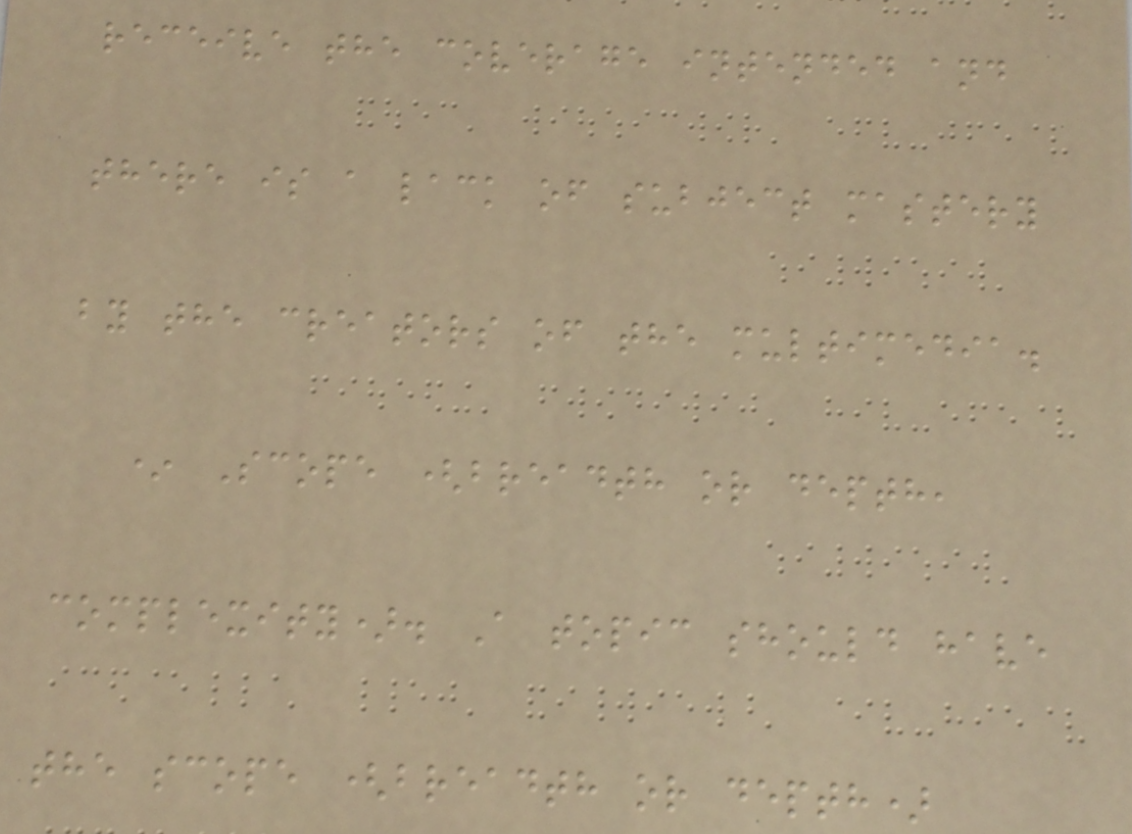receive the coverage intended and
there is a lack of subject mastery
by the creators of the multimedia.
* Scope (breadth or depth,
complexity). A topic should have
the scope (breadth or depth)
